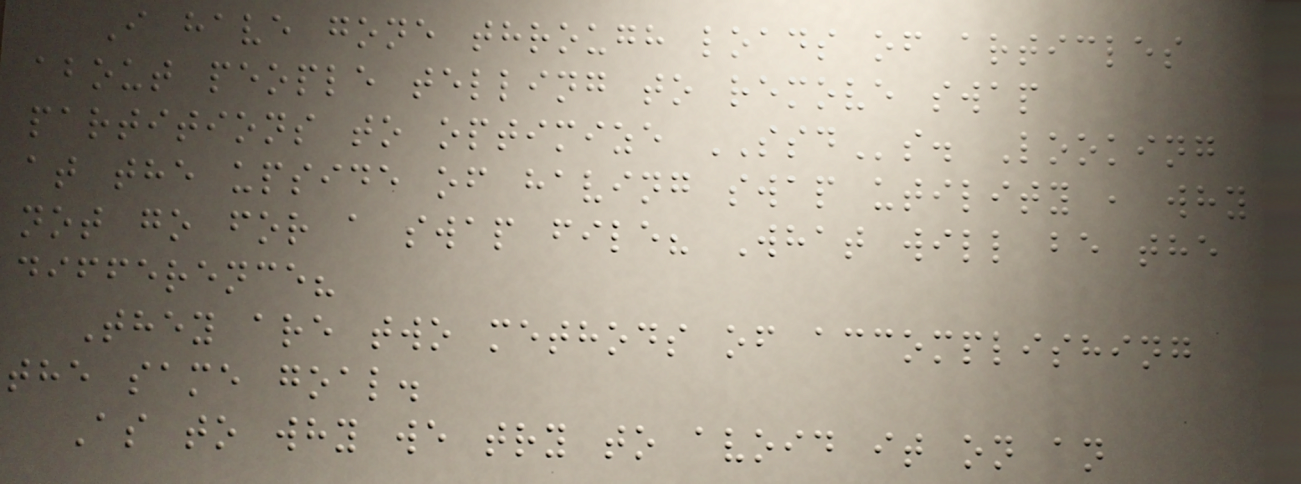I have gone through loads of articles
about people telling to remove swap
partitions to optimize SSDs. Looking
at the upside of having swap utility , why
not go for a swap file? What will be the
difference?
They are two methods of accomplishing
the same goal.
As to why we try to avoid it on an
